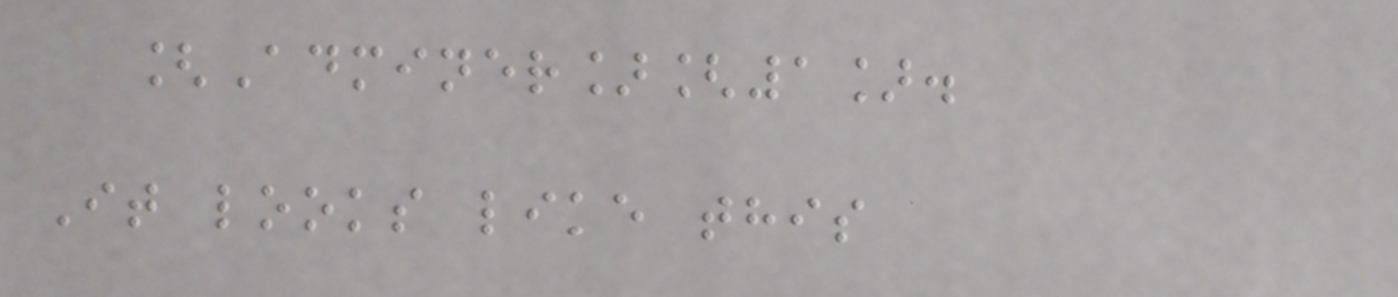[Adminer][1].
It looks like this
